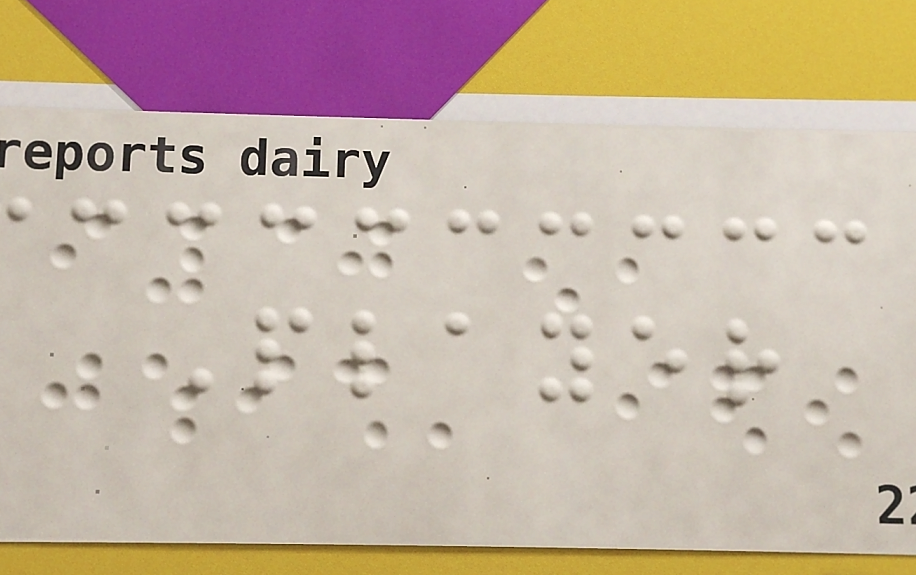Player
